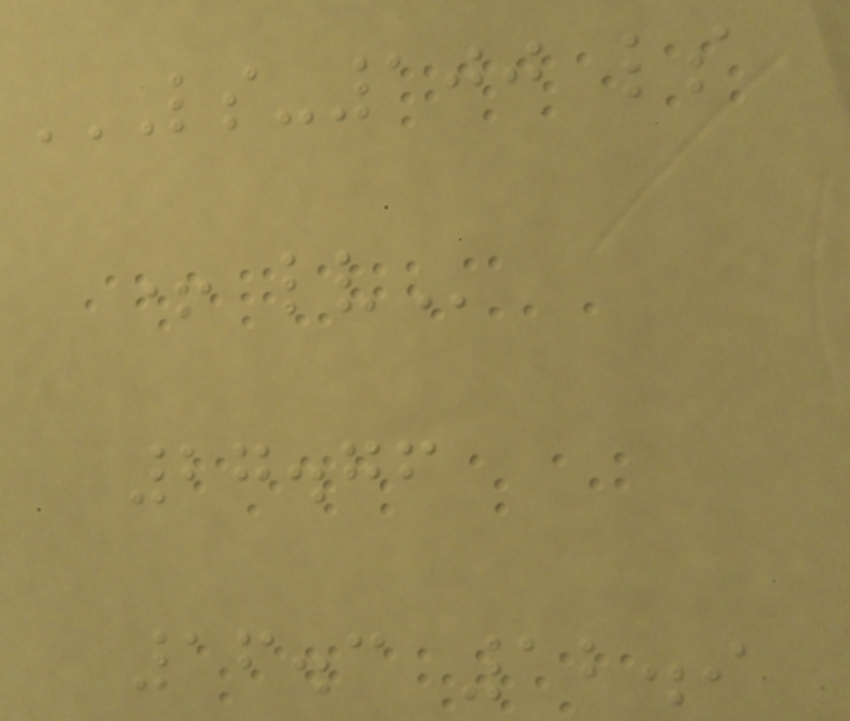LS-100 LS
+ LV
27.76
16.3 12.9
